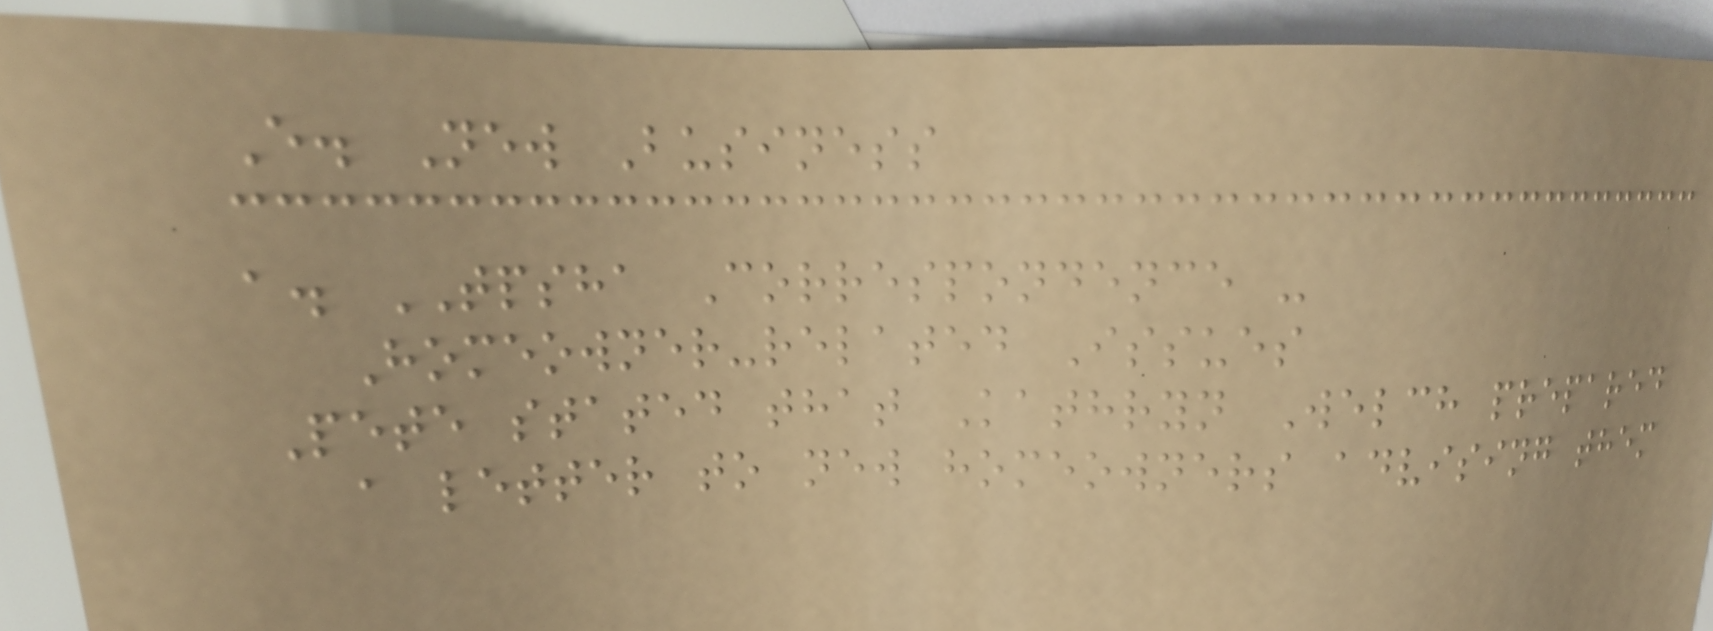E. New Business
a. TPSHA Correspondence -
Homeowner-related Issues
Pete stated that Kathryn Welch prepared
a letter to new homeowners advising them
